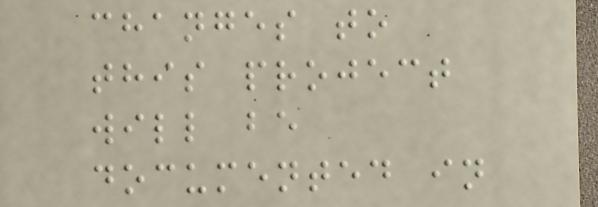changes to
this project
will be
documented in
